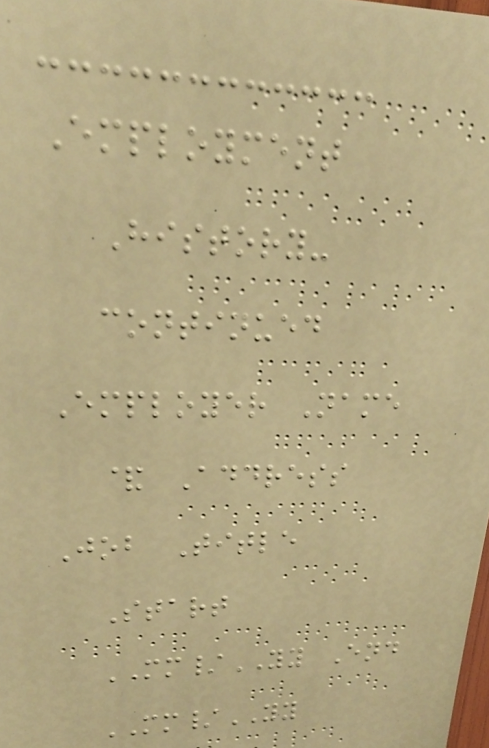Employment
History-
continued
Employer Name
& Address
Job Title
Start
MM/YY End
MM/YY
